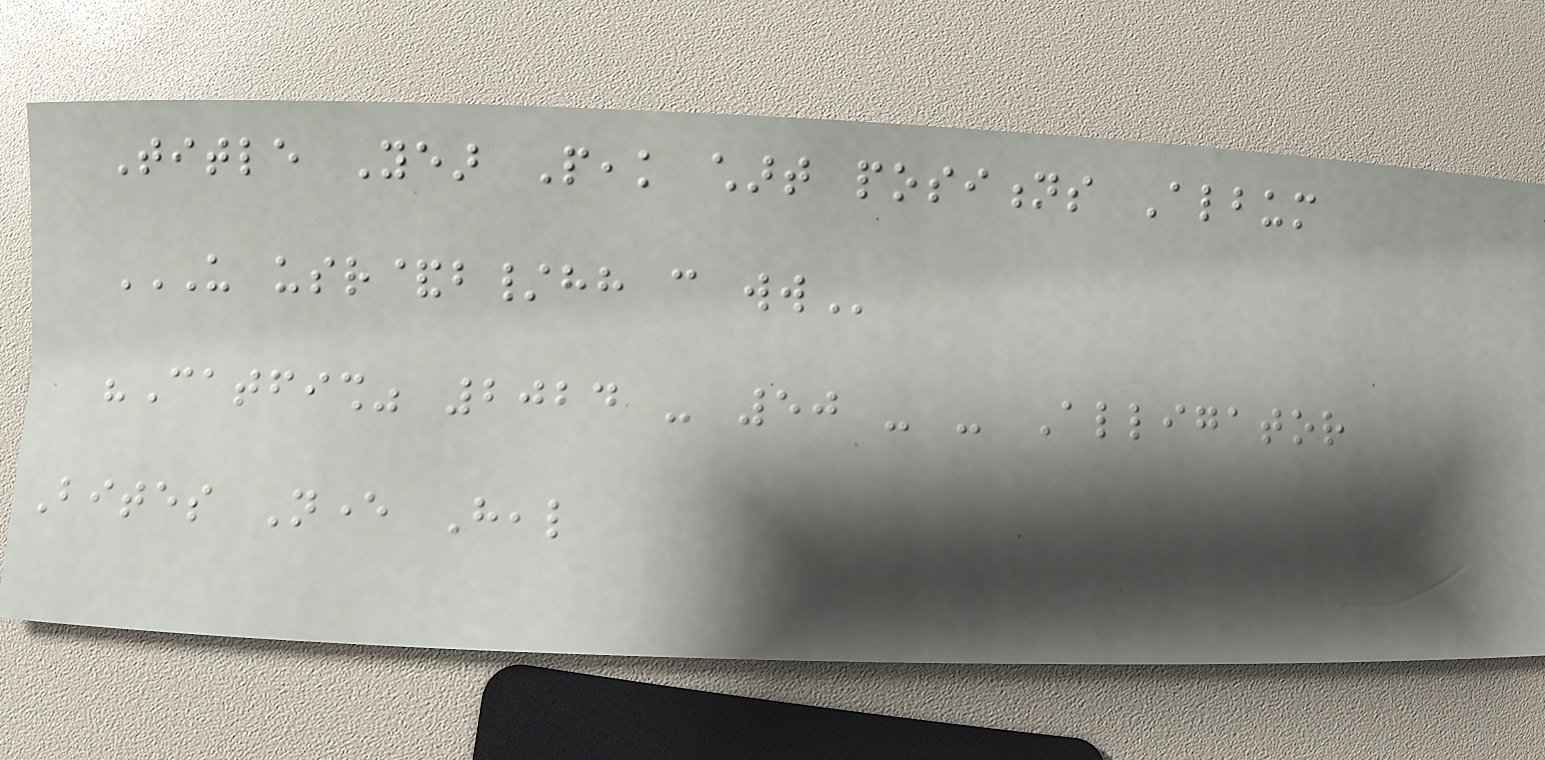Title Year Peak chart positions Album
US USR&B/HH CAN WW
"Catfish" 2024 - 50 - - Alligator
Bites Never Heal
